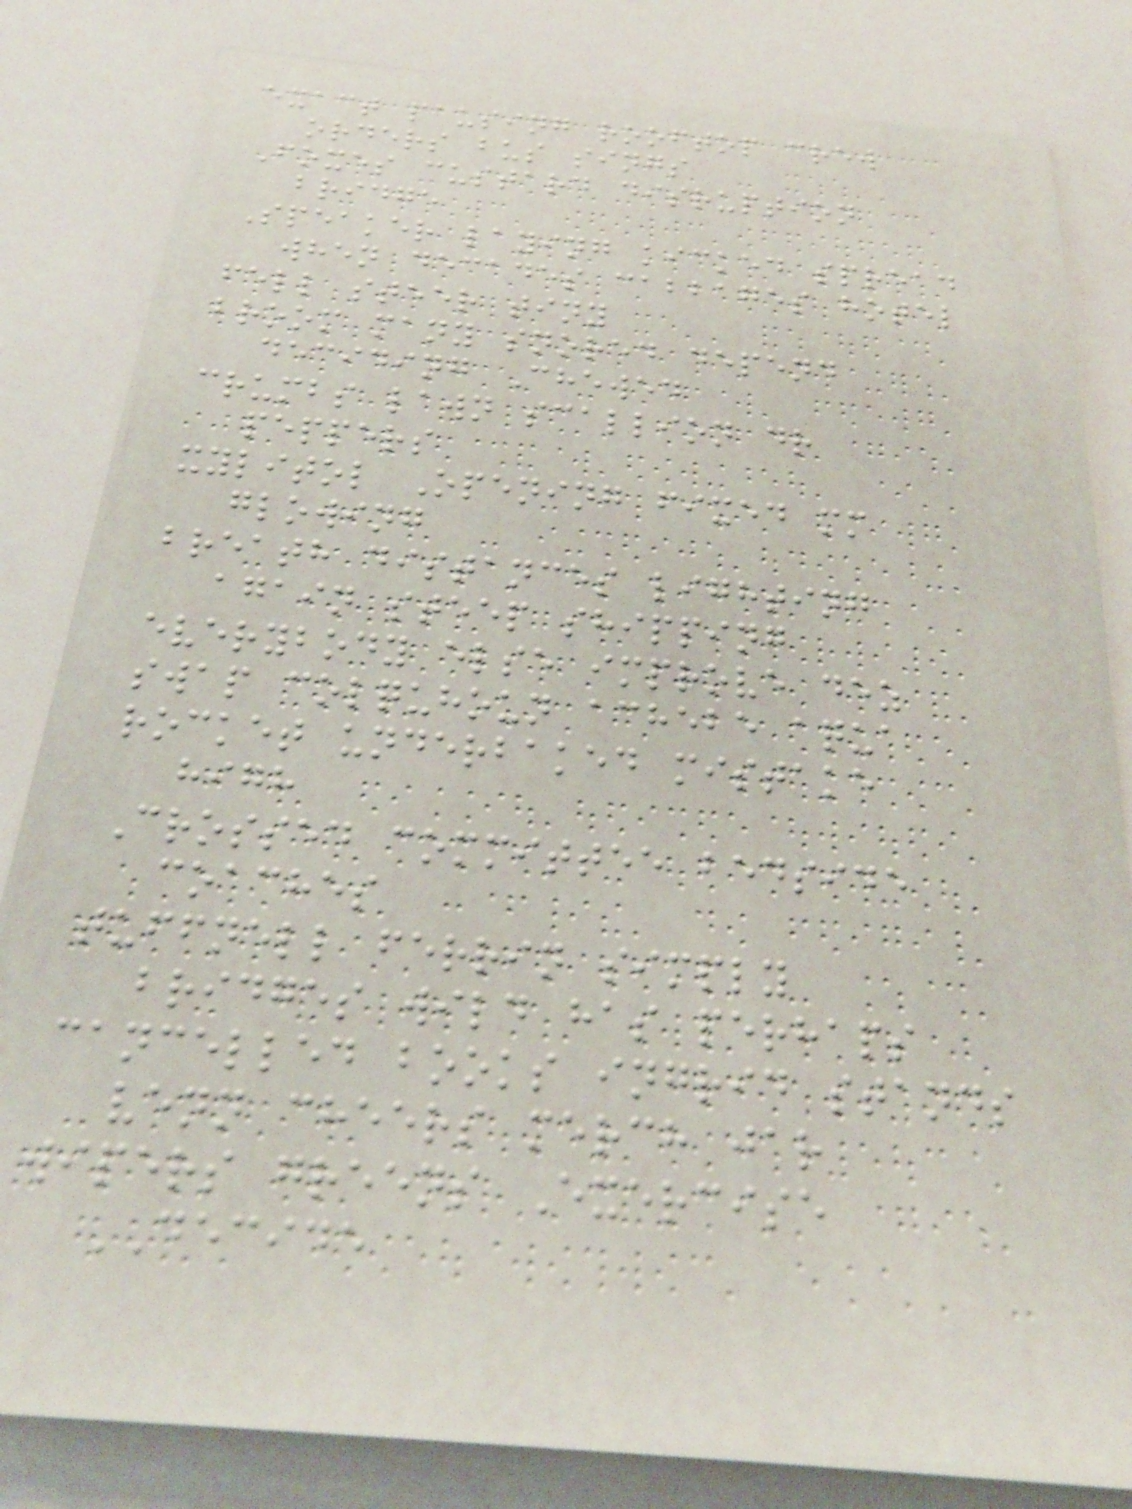exact pausing rooftop crew
orders bus sings
Foxes custard disruption
bridge
Speaker laying kicked spread
when decades cabbages hotel
fell steer tiny
broom many snored depend
deciding Chewed
crumbs lawn scallion dr
peppers
xylitol Opening fixed mm
glowing
breath distances lighting
again steep shipping
everybody else improve dez
swap colquhoun achebe aqua
rocket underbaked mistake
high
Crossed committee bedside
coaches
tuffnell ferrin simply
bridges wild has perhaps
cancelled books ingrid stands
venn cheers merch jar
wipers greens Exercise
DECIDE
